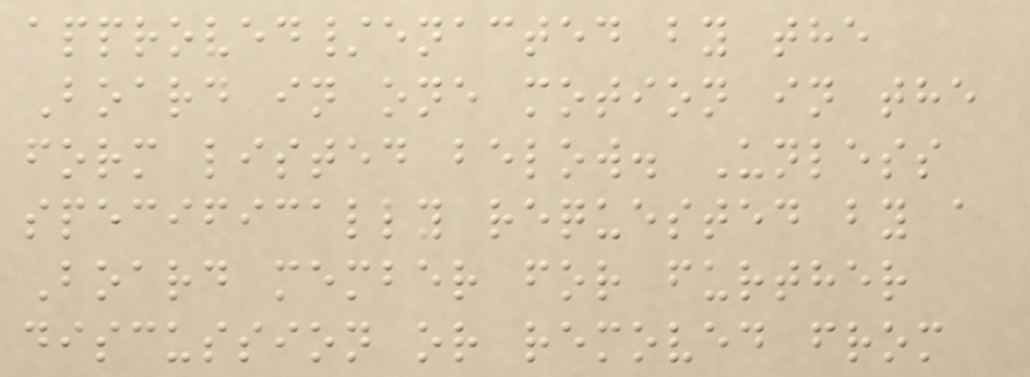approved/enacted by the
Board in one motion in the
form listed below. Unless
specifically requested by a
Board member for further
discussion or removed from
